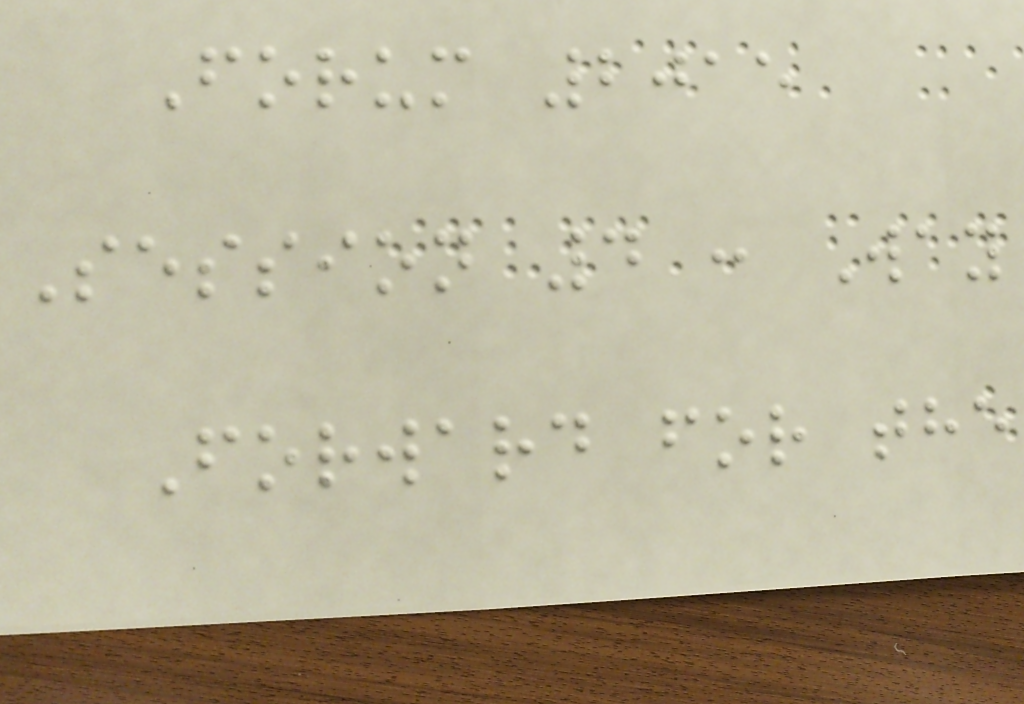Forum 2015
Session 4 : Way
Forward for the
